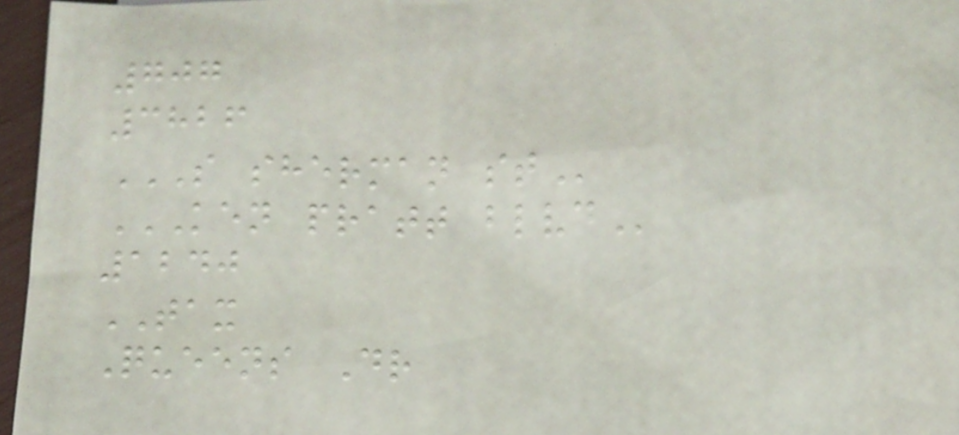707
3826
S SHERMAN ST
KEN PRATT BLVD
1240
TAX
Queens Dr
